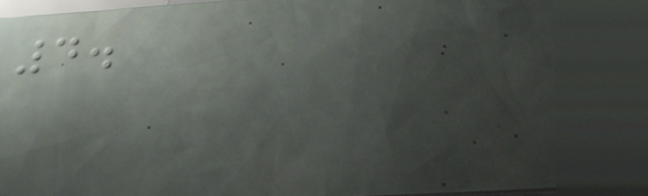4.
